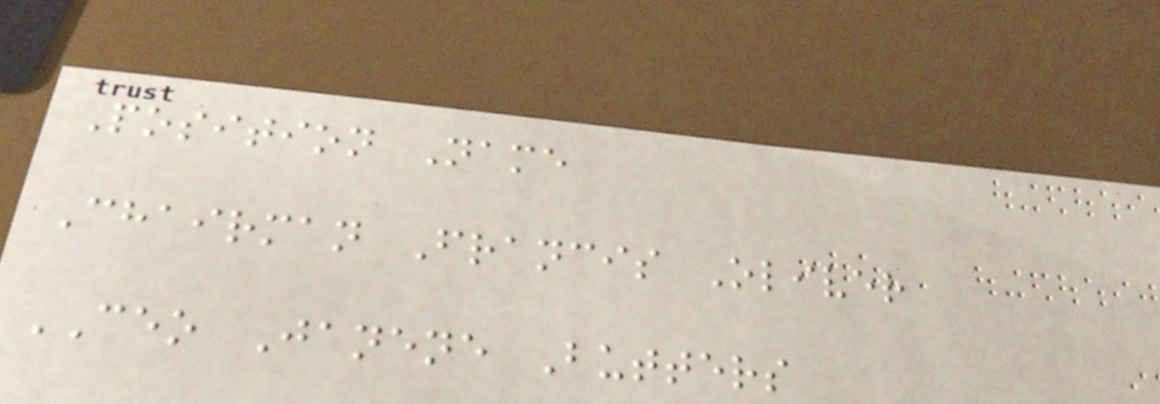Position Name
Chairman Francis Oliver
CEO Janene Butters
